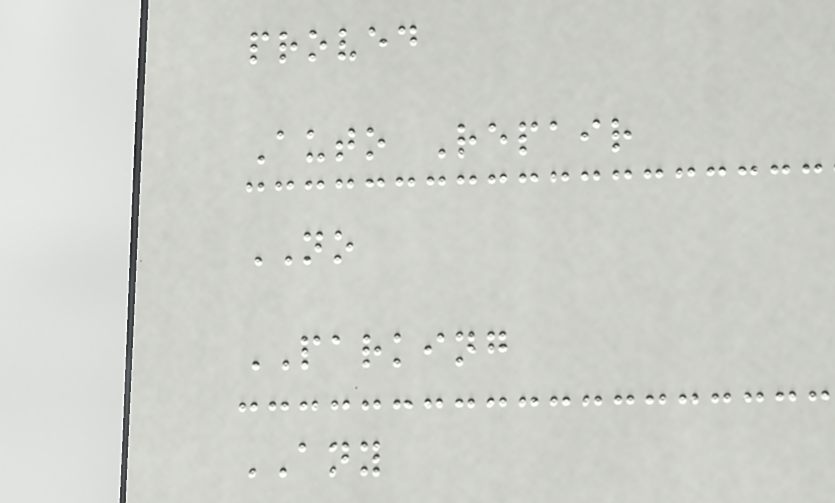proved
Auto Repair
NO
PARKING
ANY
